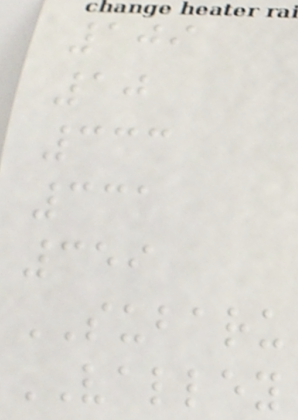109
10
333
331
359
SUBARU
VALLEY
